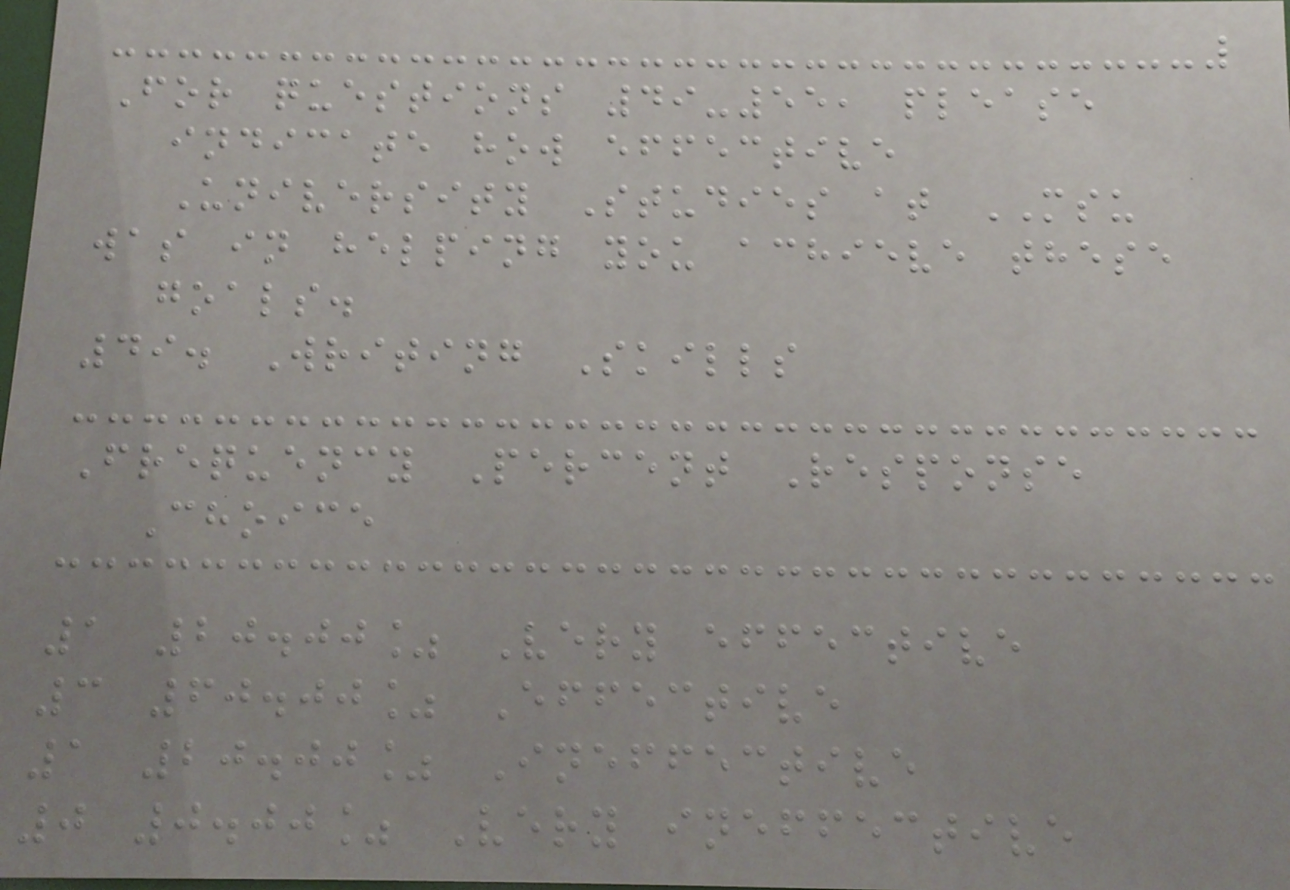For questions 49-55, please
indicate how effective
University Studies at MSU
was in helping you achieve these
goals.
49. Writing Skills
Frequency Percent Response
Choice
1 20.00% Very effective
3 60.00% Effective
1 20.00% Ineffective
0 0.00% Very ineffective
